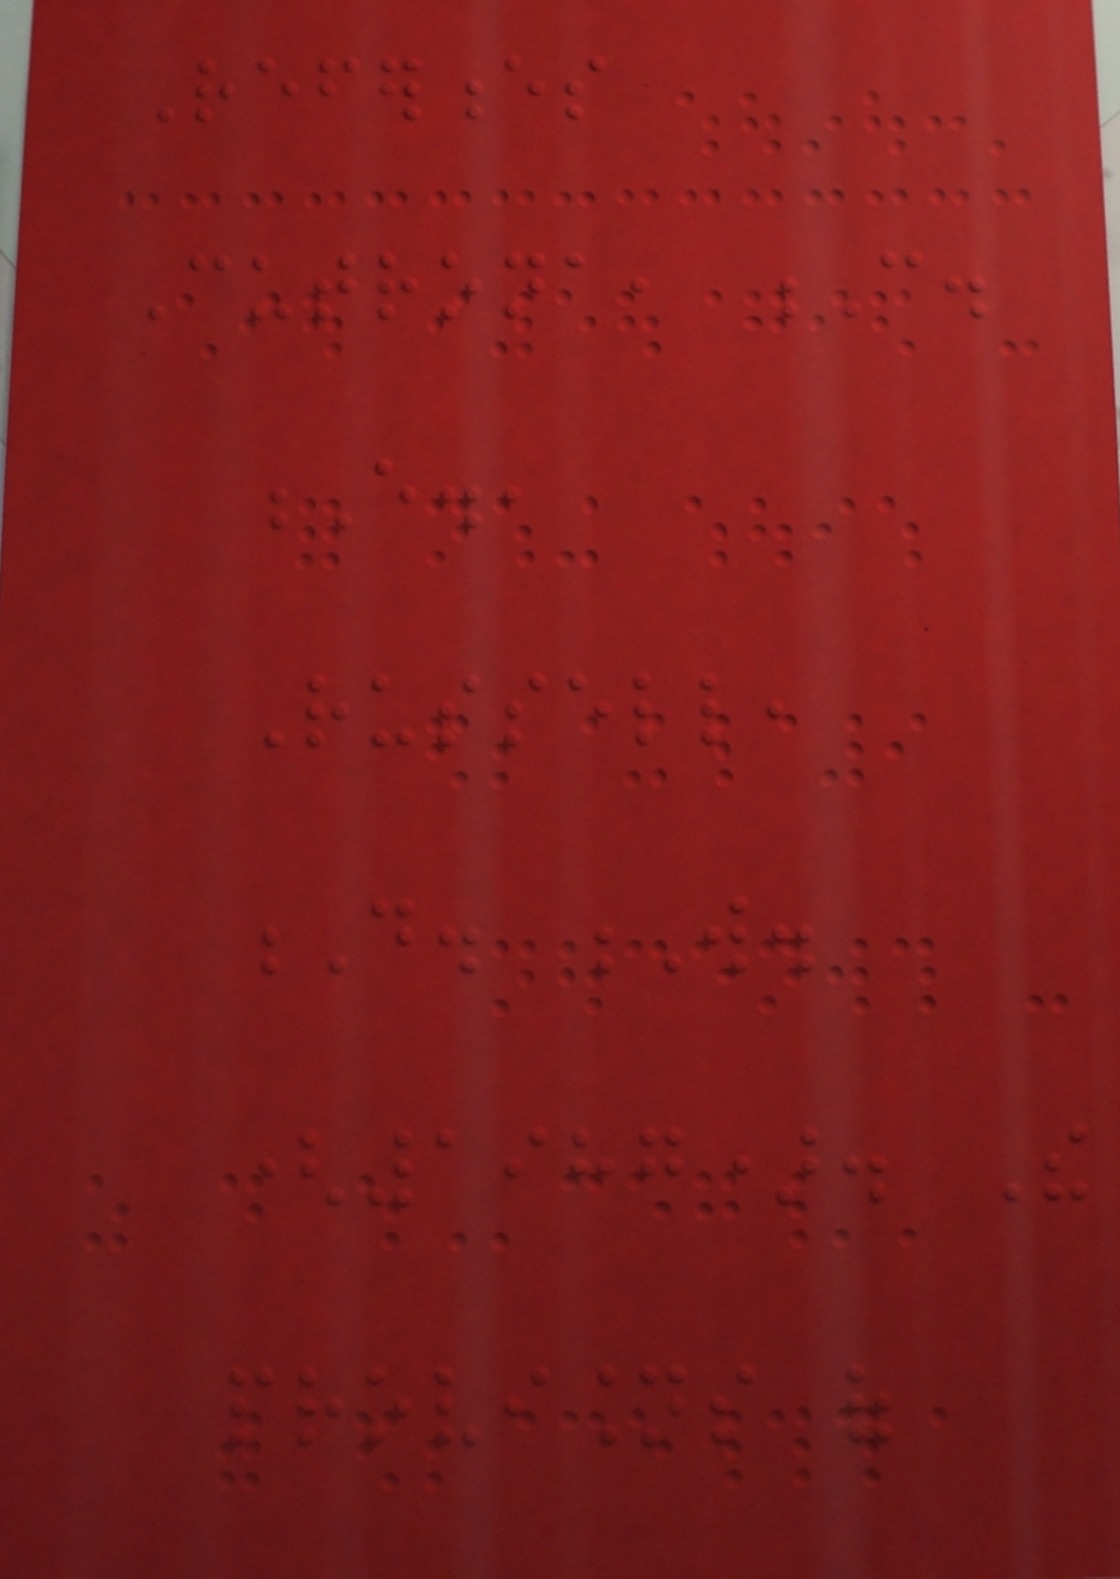References
Cutrona, C.
E.,
Russell,
D. W.
(1987). The
provisions of
